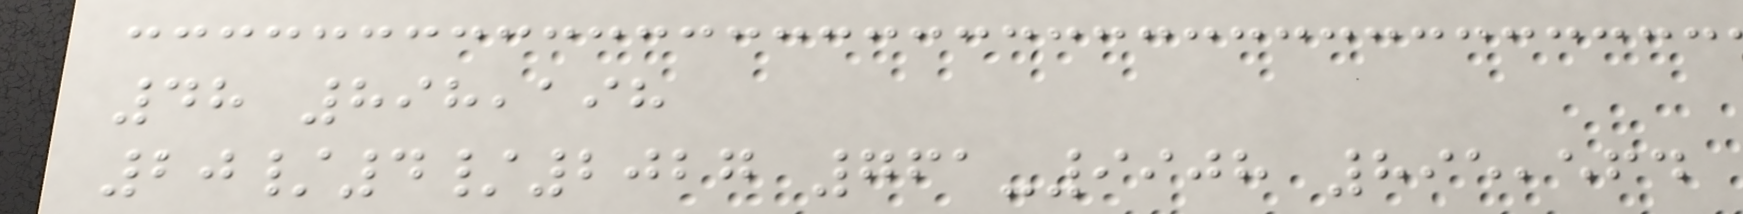48 898,198
20/4/2027 761-9908 895,564
